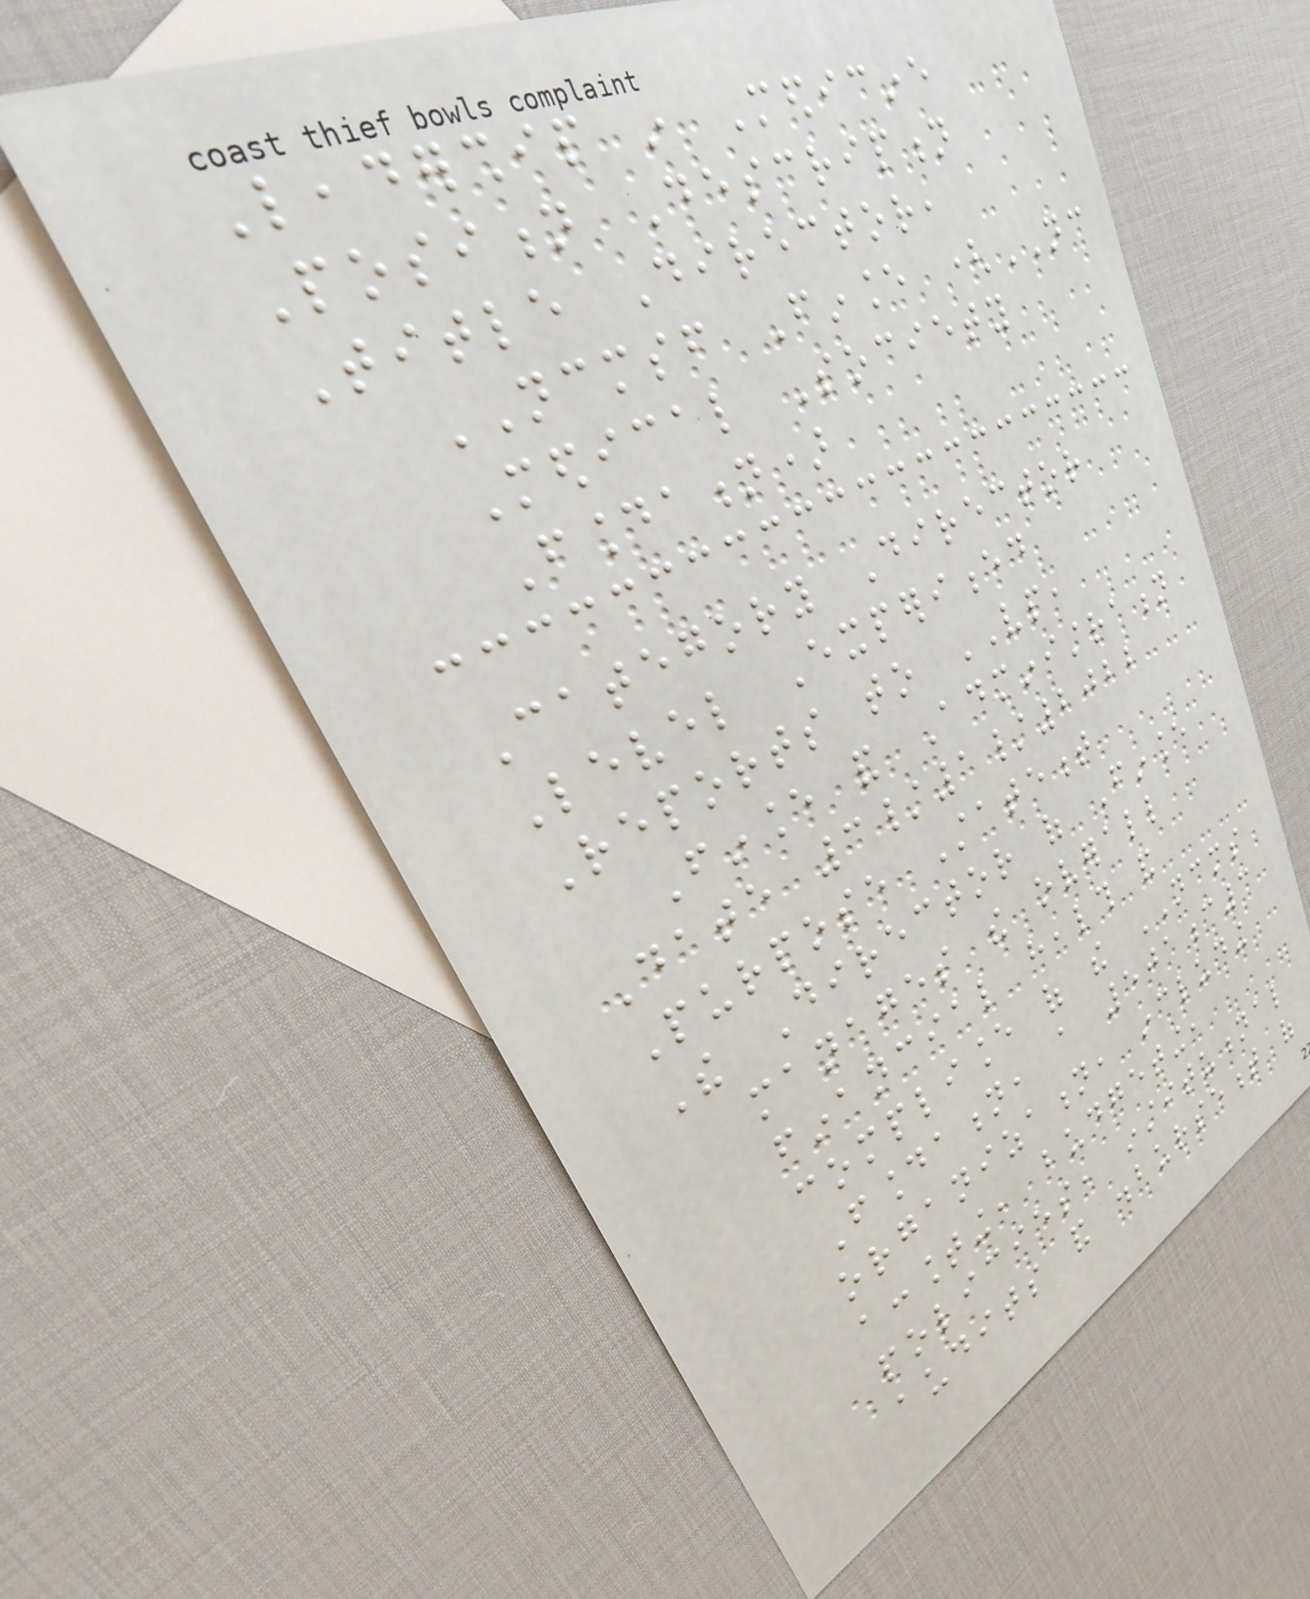Leadership in Medicine
Position Description
Title Director,
NCMSF Finance (NC
Medical Society
Foundation)
Category Director
Level Experienced
Reports to VP,
Finance and Administration
Date 3/1/2022
Purpose Statement
The Director of Finance
manages the overall
financial health and
compliance of the NCMS
Foundation, a 501c3
organization, including
accounting, budgeting,
policies, institutional
audits and disbursement of
